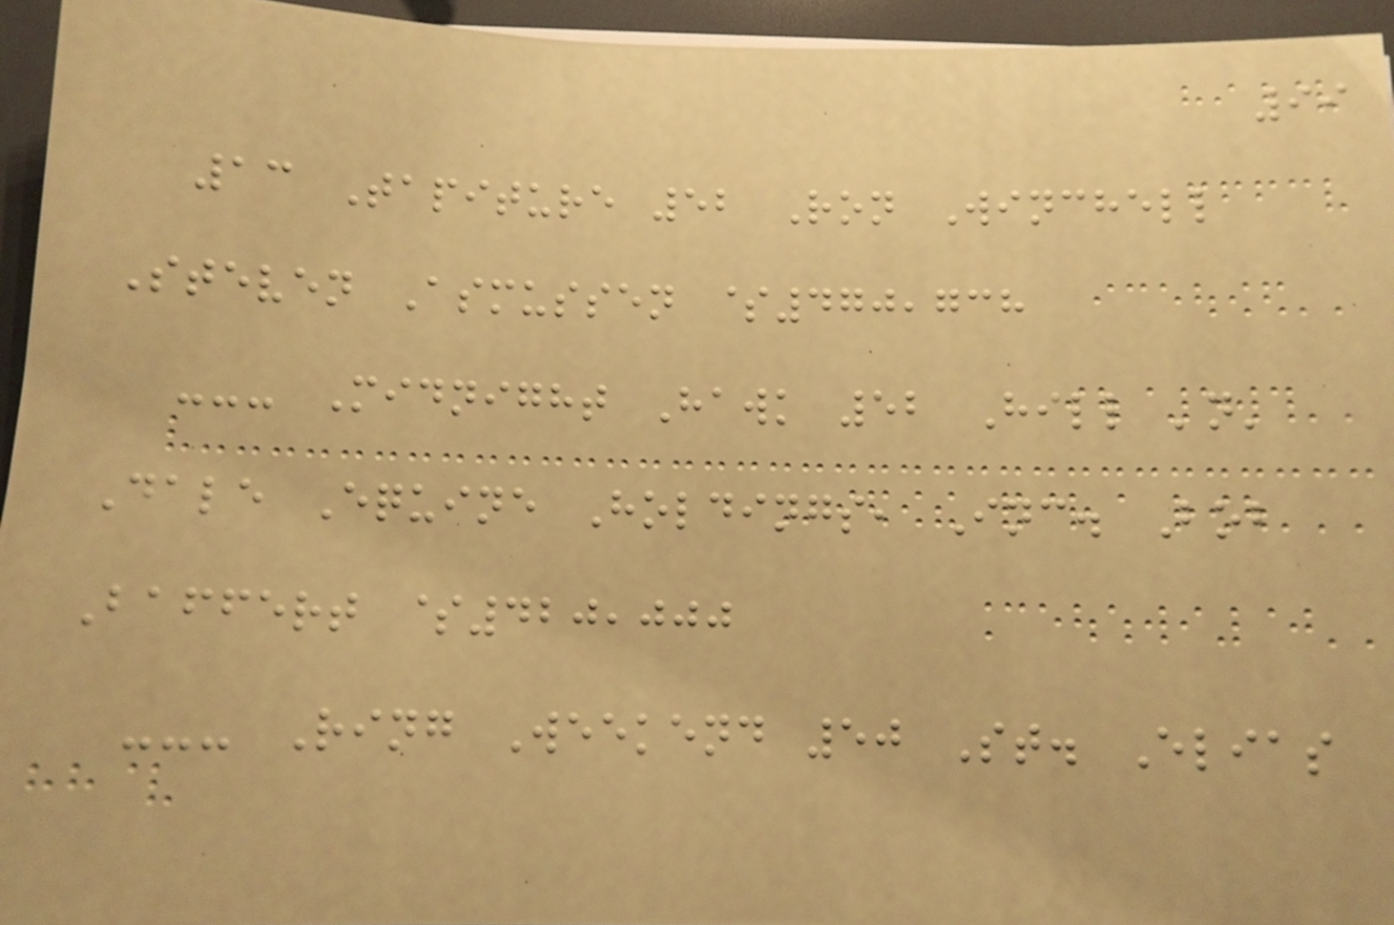99
13 Tapiture 52 Ron Winchell
Steven Asmussen $470,738
--- Midnight Hawk 52 Hill 'n'
Dale Equine Holdings, Inc. Bob
Baffert $420,000
--- Ring Weekend 50 St. Elias
